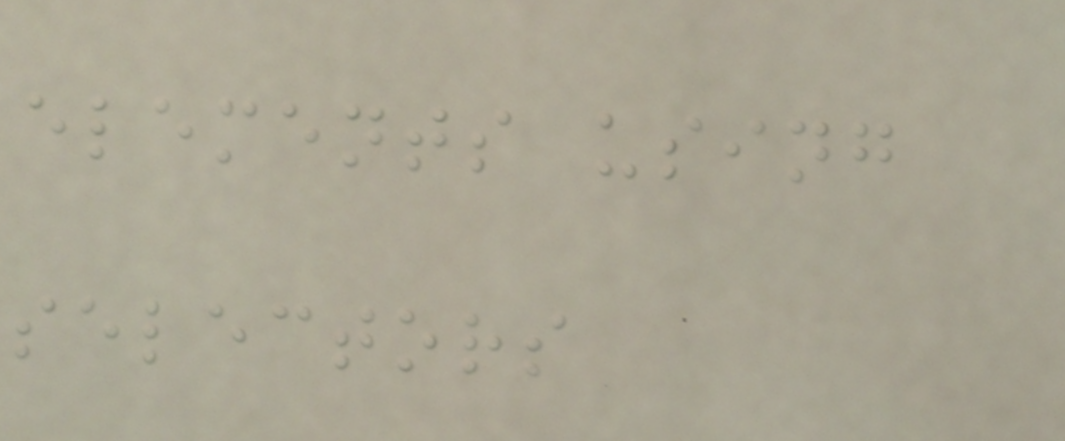elements using
selectors
